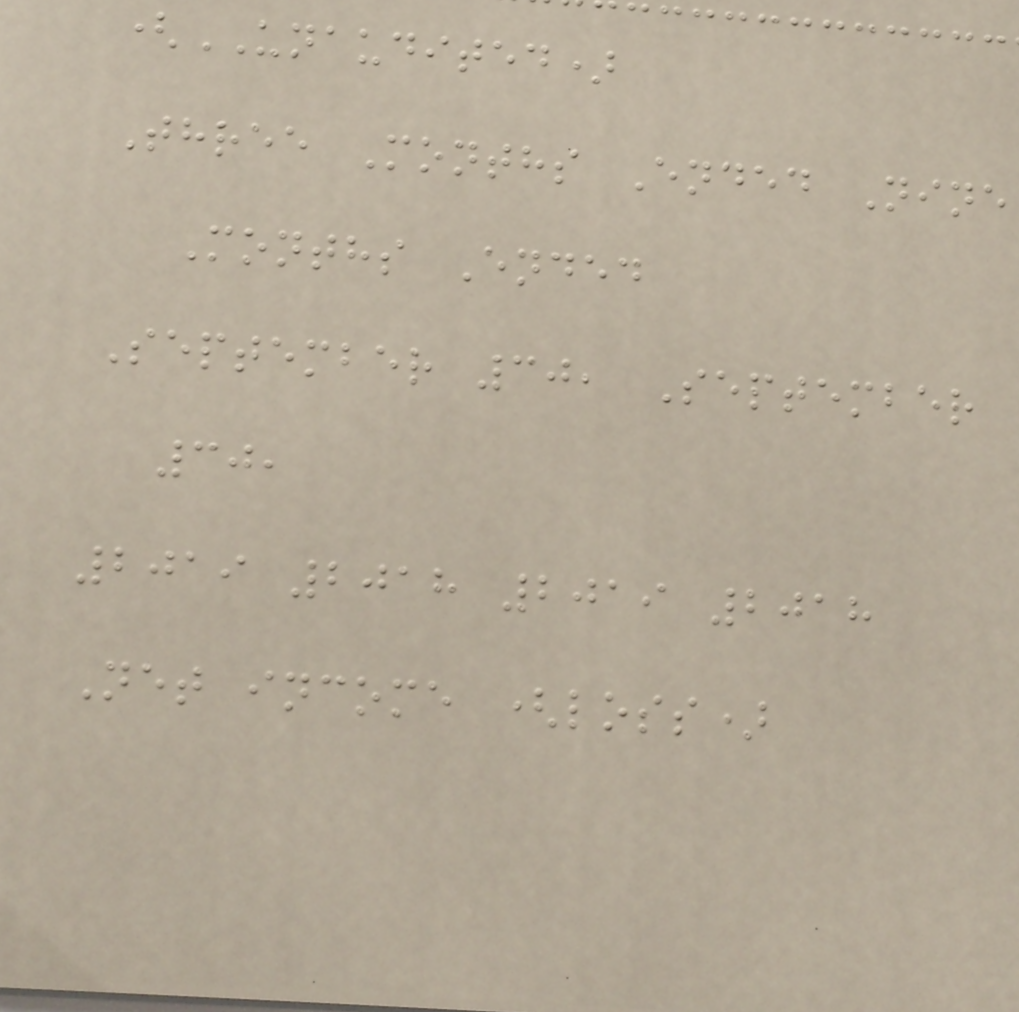(UNAUDITED)
Three Months Ended Nine
Months Ended
September 30, September
30,
2019 2018 2019 2018
Net income (loss)
